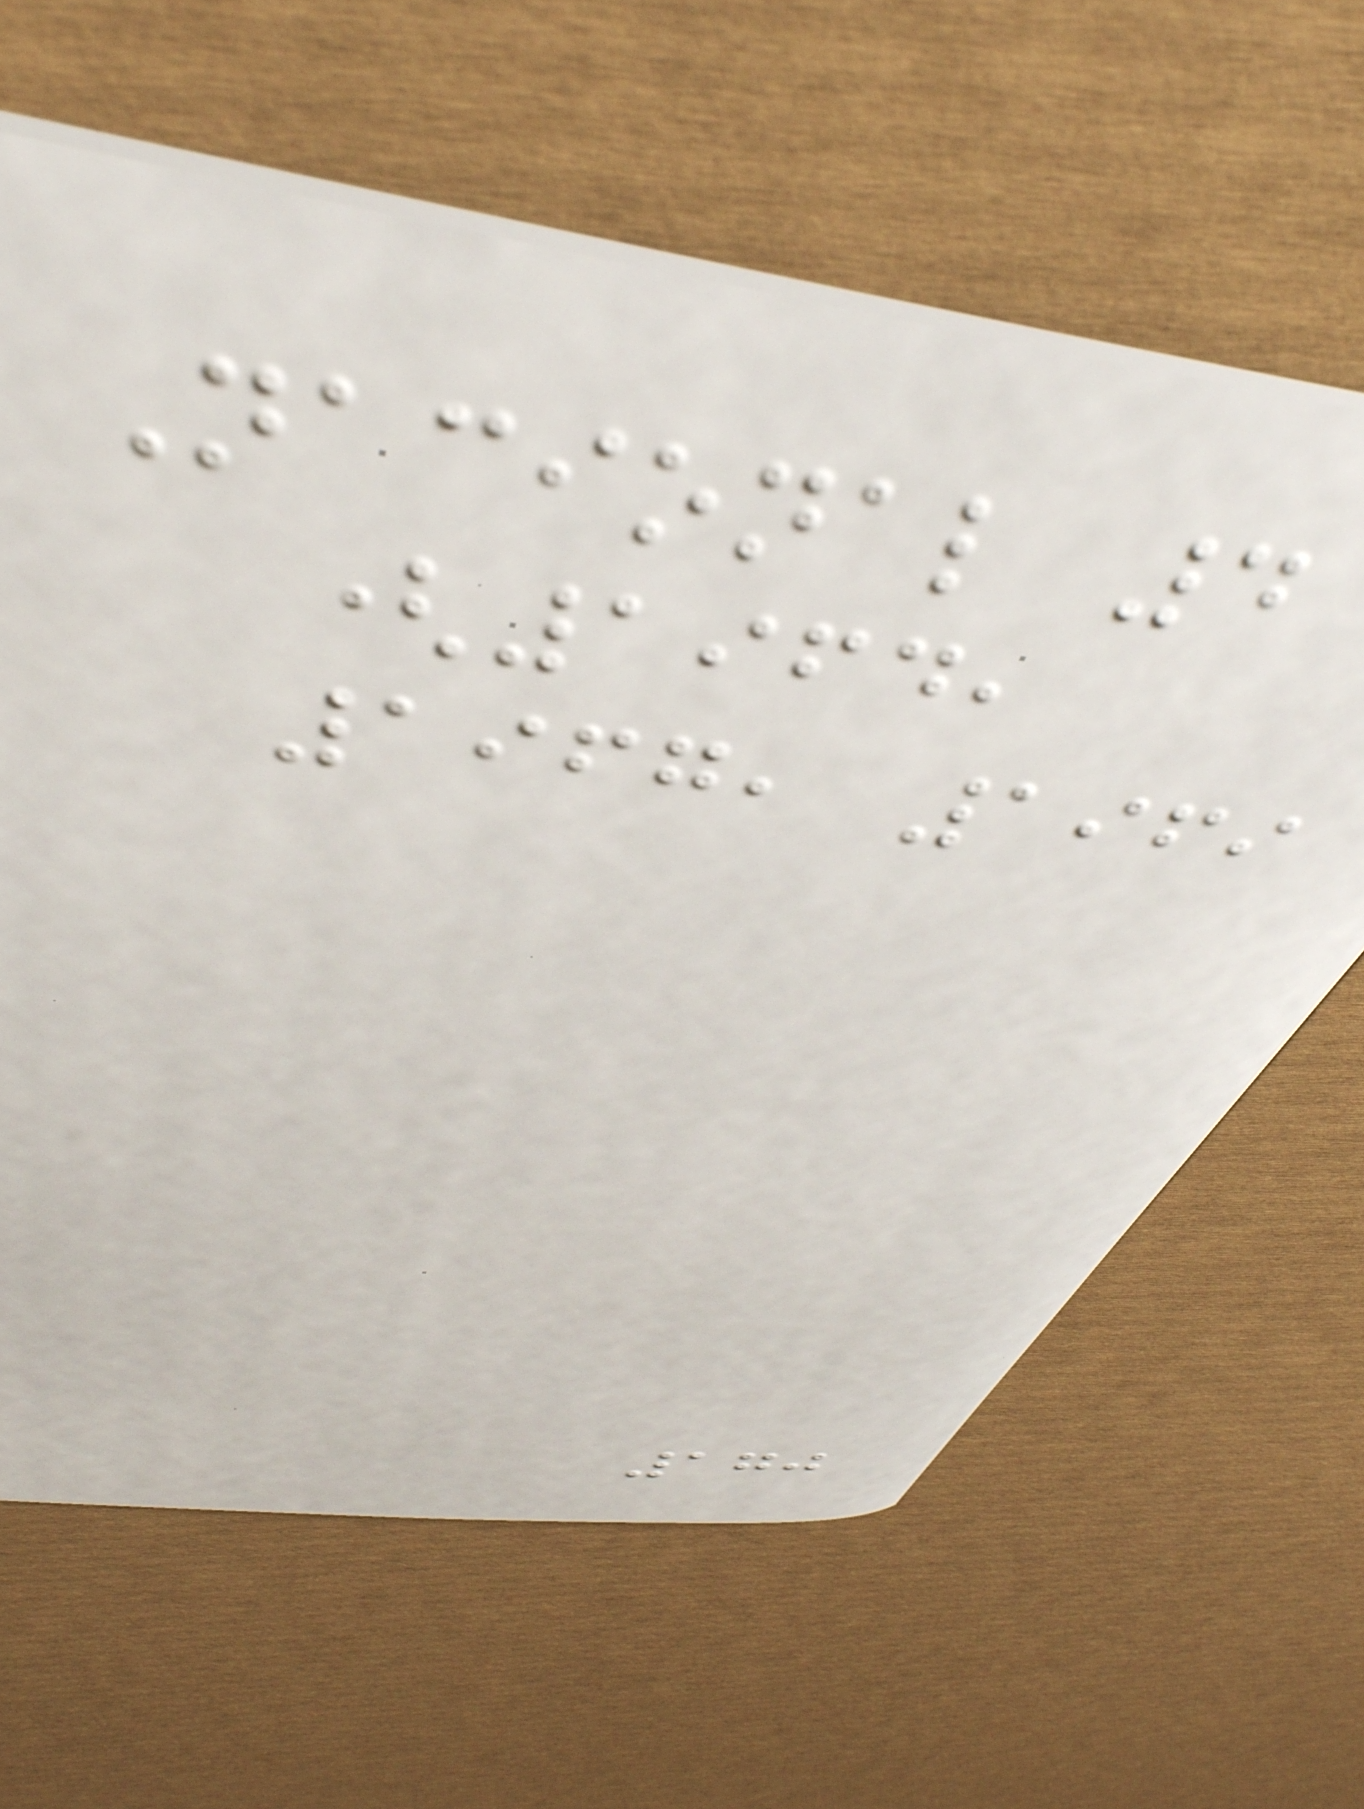Nacional 4
(1964,
1967, 1969
170
